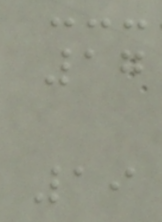17
19
